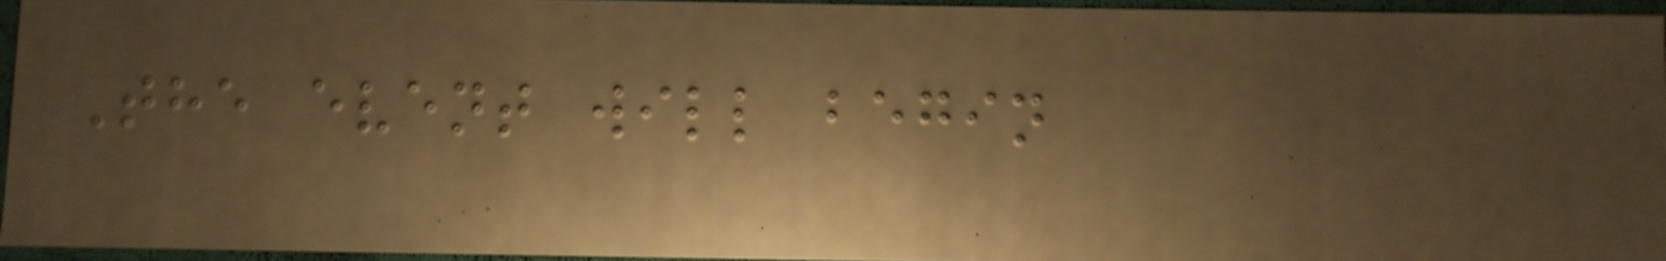The event will begin
